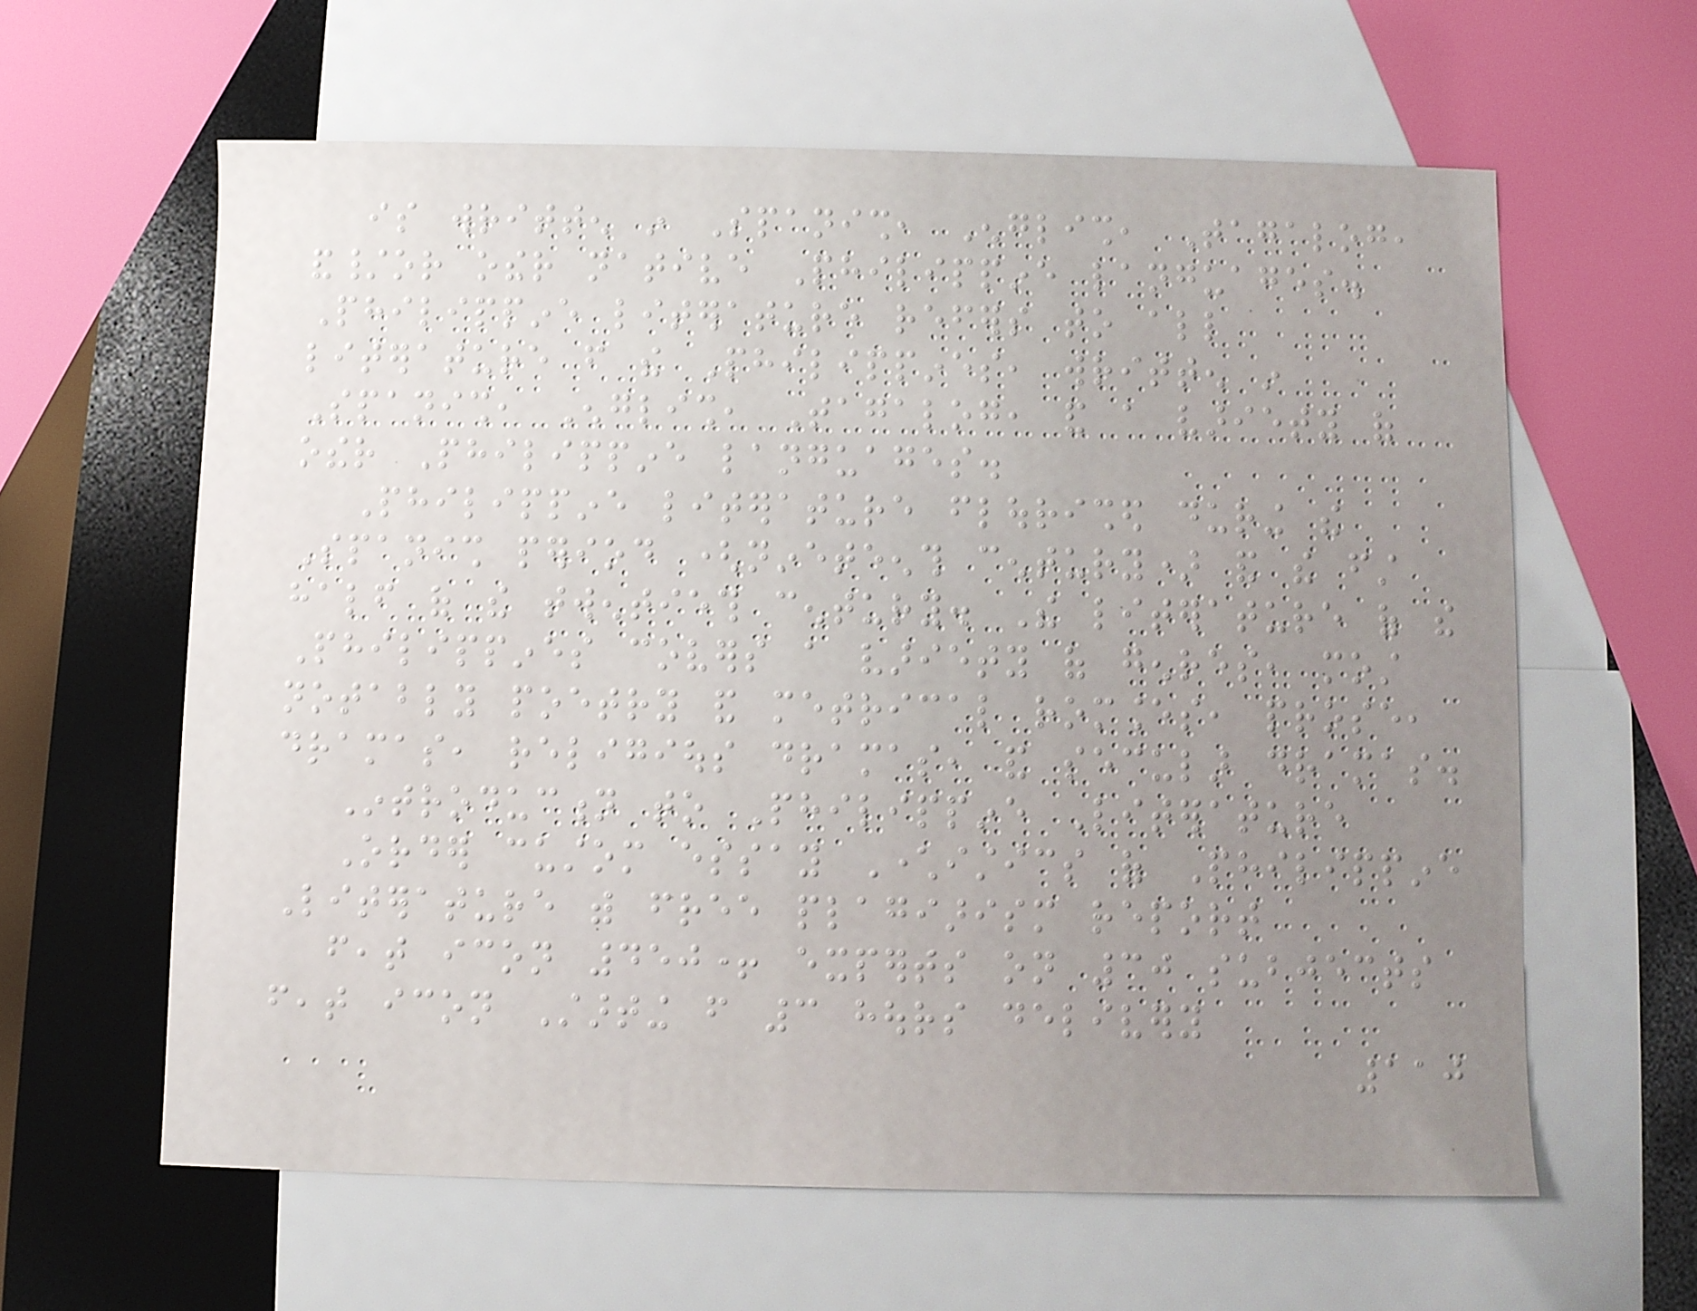is written in Spanish, English, Tagalog,
and/or other native Philippine languages.
Philippine literature refers to all
literature from the Philippines, written in
Spanish, English, Tagalog, and a variety of
other Philippine languages.
Philippine literature flourished during the
Spanish period (nineteenth century) and the first
half of the twentieth century. The literature of the
Philippines covers a variety of genres, most
notably poetry and metrical romances, prose,
dramas, religious dramas, and secular dramas.
Introduction to Philippine Literature
Order custom essay Characteristics of Philippine
Literature with free plagiarism report
feat icon 450+ experts on 30 subjects
feat icon Starting from 3 hours delivery
110
